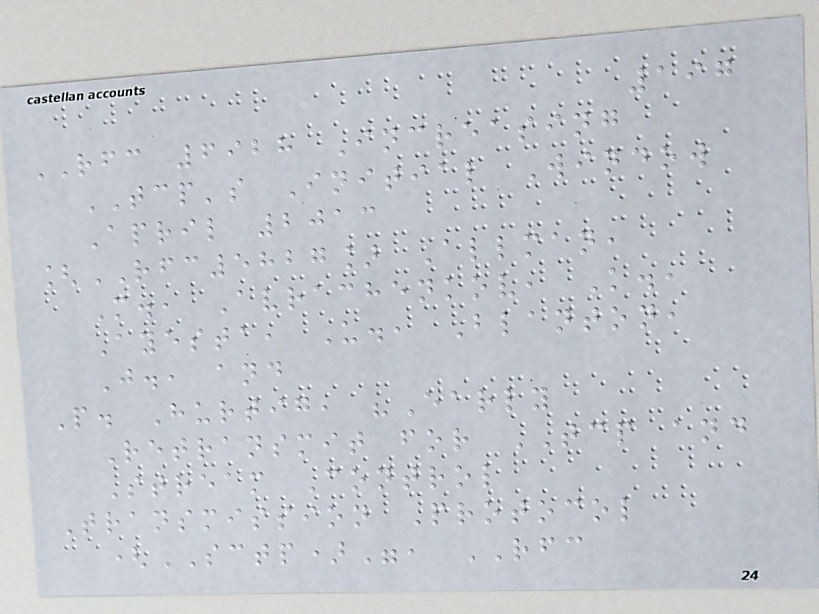197
RFC 6928 Increasing
TCP's Initial Window
April 2013
[RFC5827] Allman,
M., Avrachenkov, K.,
Ayesta, U., Blanton,
J., and
P. Hurtig, "Early
Retransmit for TCP and
Stream Control
Transmission Protocol
(SCTP)", RFC
